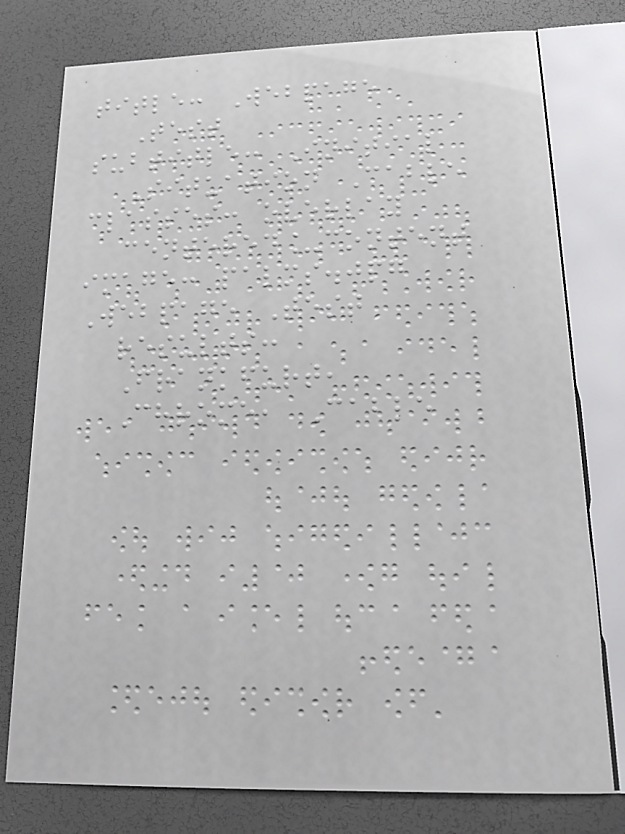title: Webpage
Test
subtitle: Initial
Situation Cable
classes: overlay
centered_content
image: palms.jpg
Webpage Test
results:
Frankfurt,
Chrome, Cable
